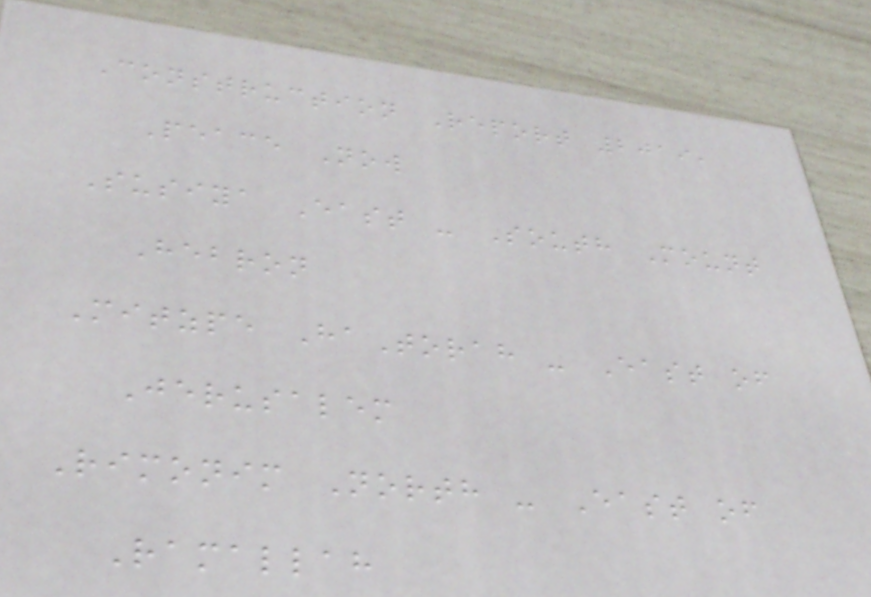Construction Report 2019,
Peace Now
Susiya East - South Mount
Hebron
Mitzpe HaTorah - East of
Jerusalem
Rimonim North - East of
Ramallah
